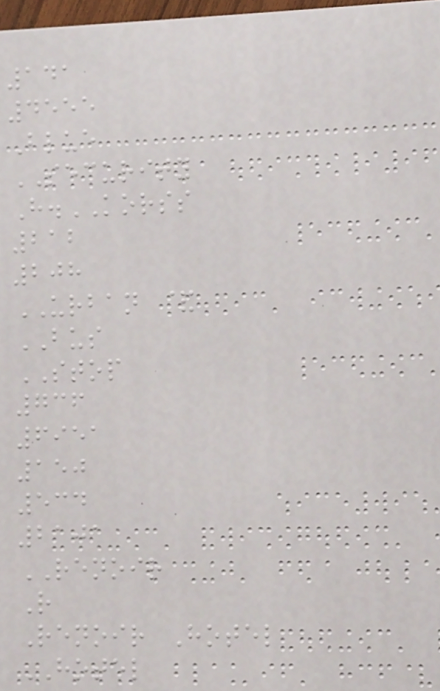141
4555
Blue
SECURITY
H.KORSS
212
208
URBAN &
BUS
STOP
736
6951
150
534
2101
RENOIR
R
Renoir Hotel
HOTEL
